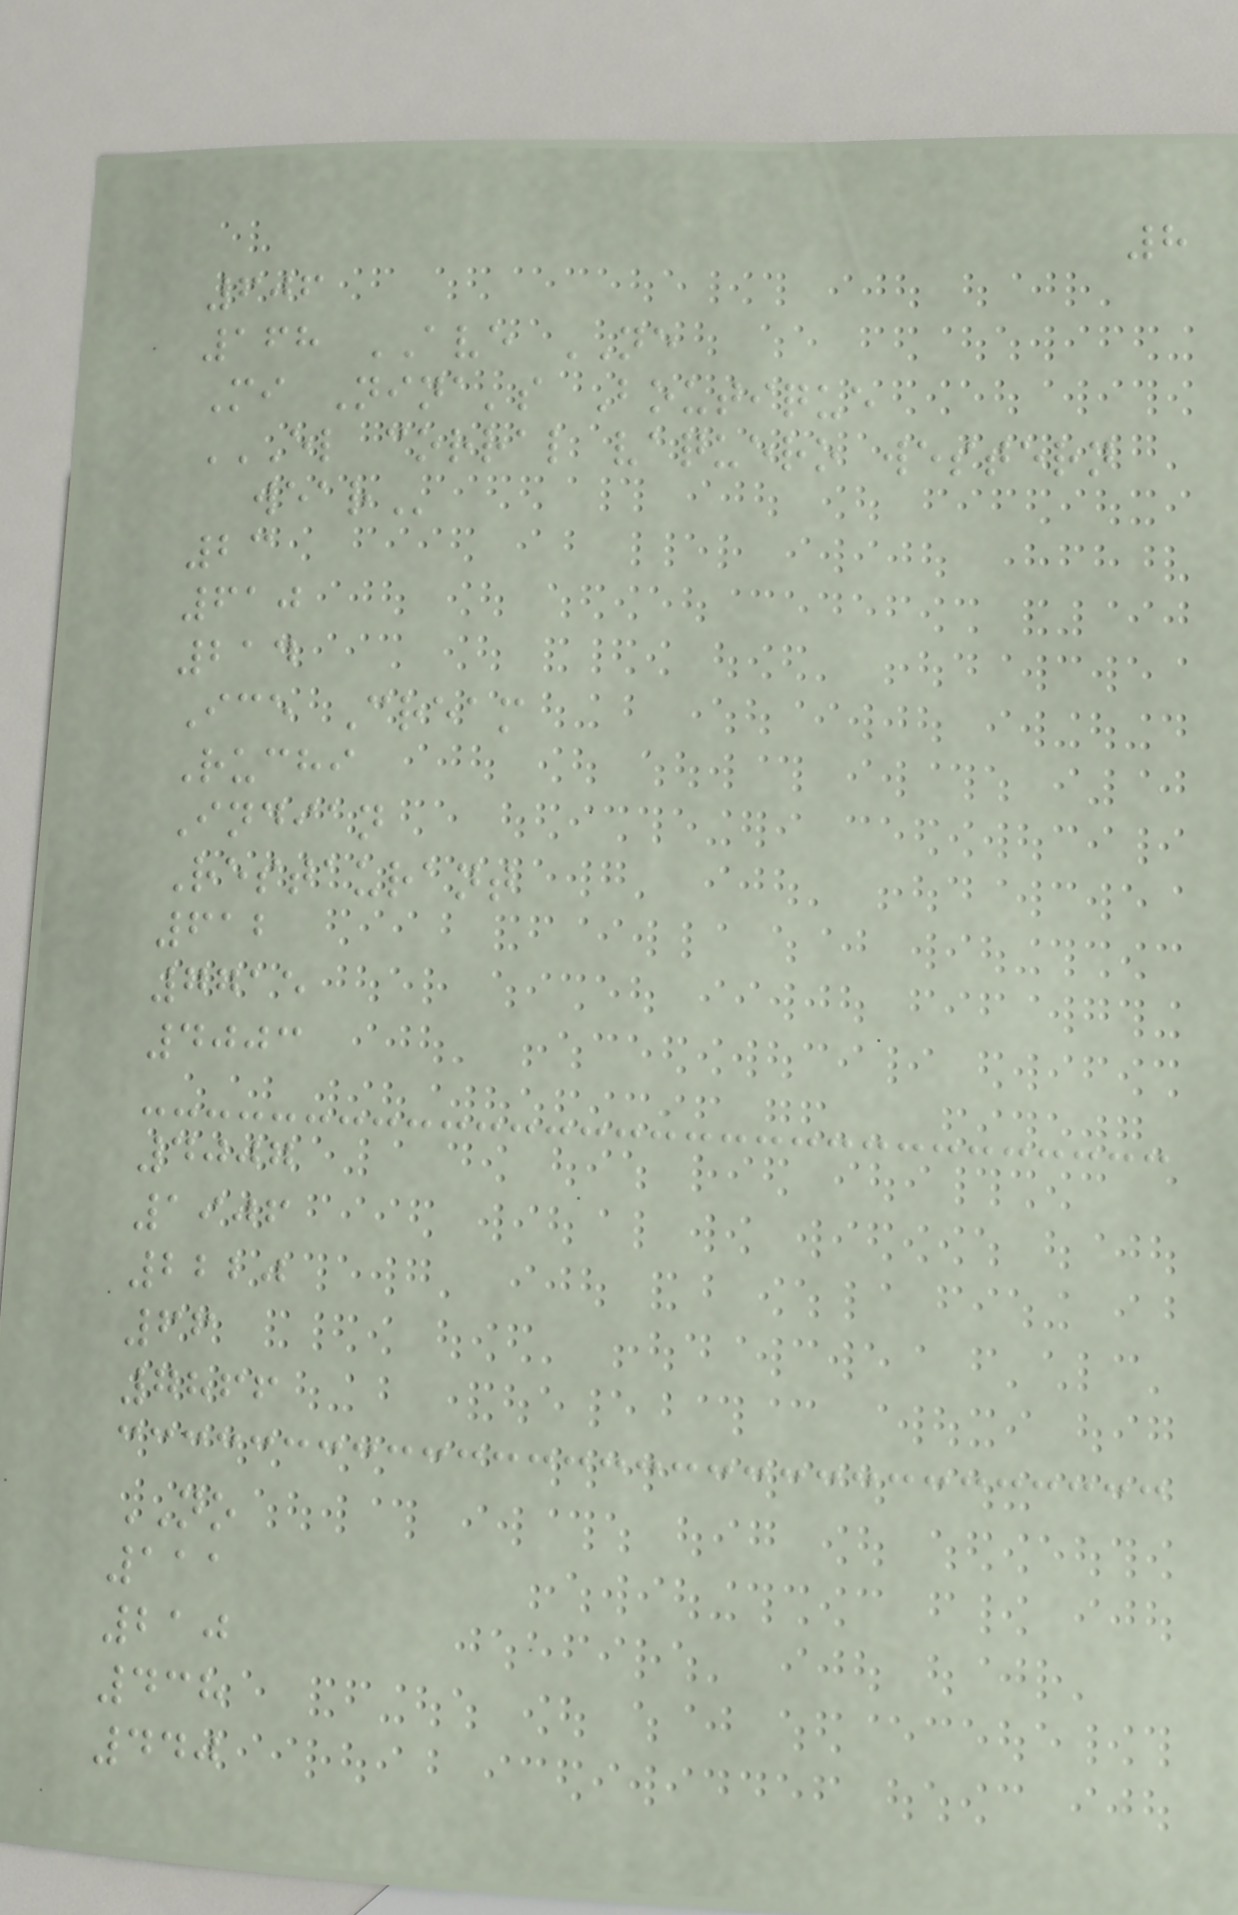8
606
168 AVE NE
Mi Nina's Boutique
EL CORRAL VAQUERO WESTERN
WEAR
23
610
214
Ice Cream
Ruchi
Indian
Restaurant
612
7715
4003
4007
1906
2220
66
7866
NO
111
210
438
440
